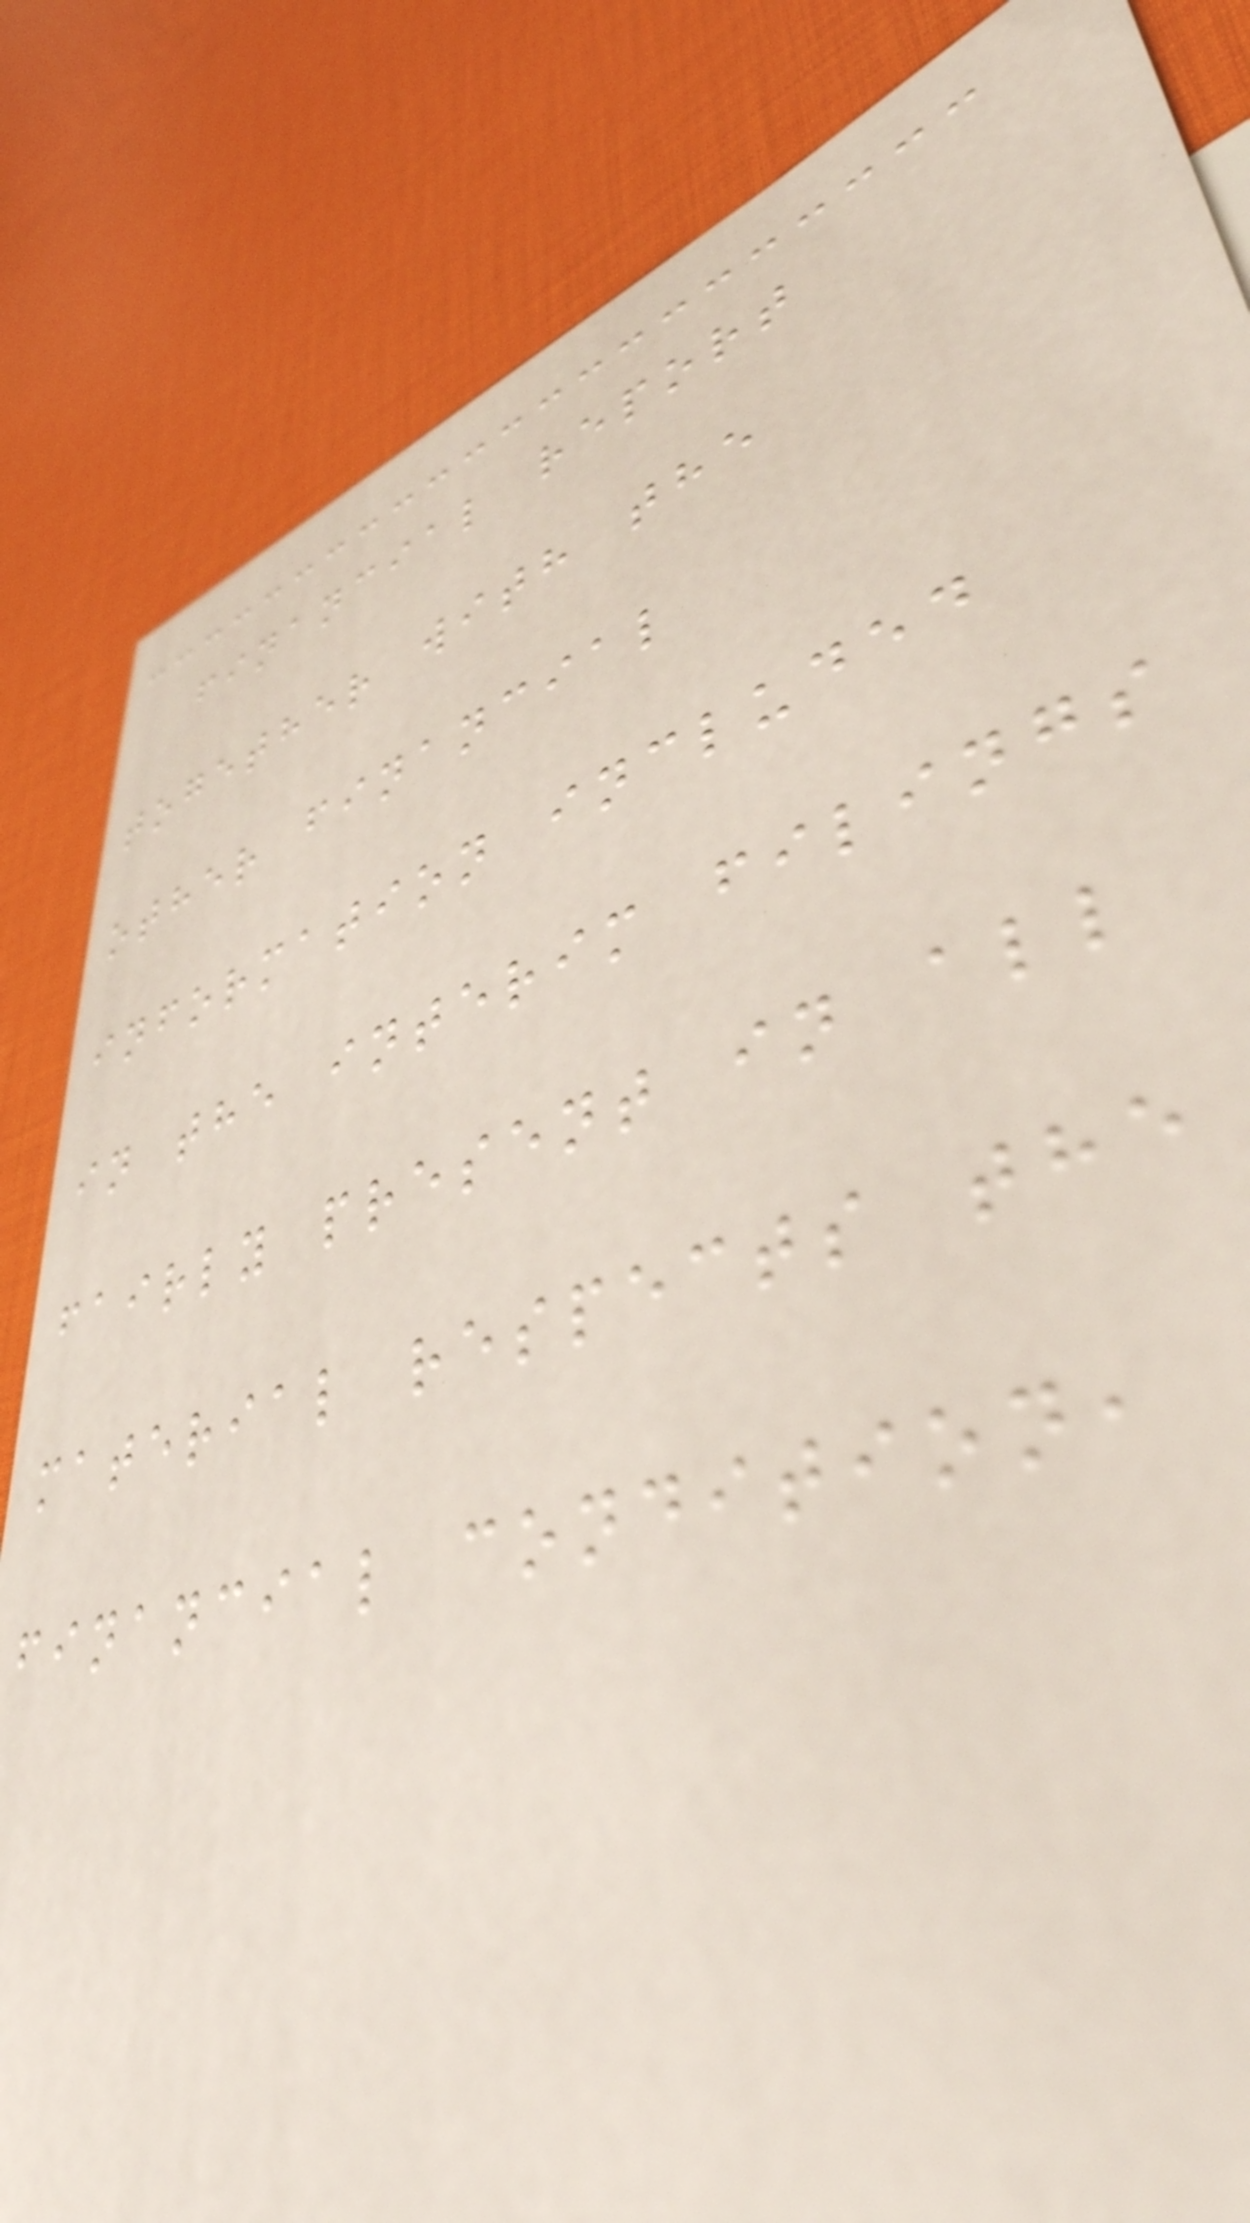financial report
together with the
other financial
information included
in the interim filings
fairly present in all
material respects the
financial condition,
